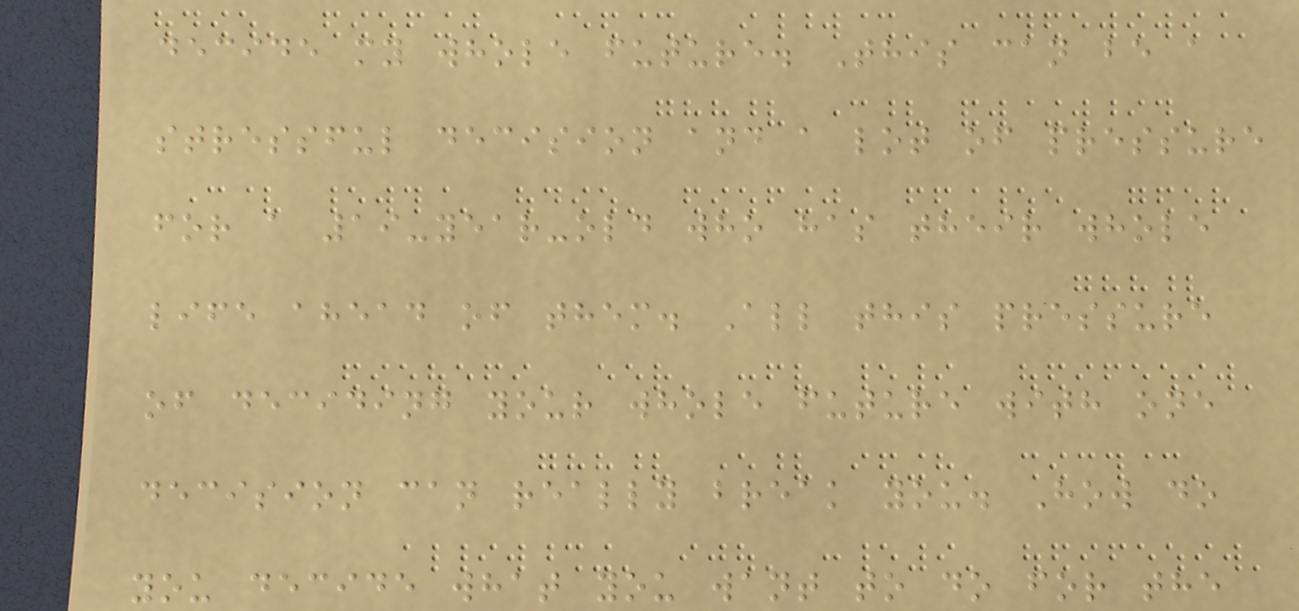decide my whole future. This can be a
stressful decision and a lot of pressure
for a 19-year-old who has their whole
life ahead of them. All this pressure
of deciding your whole future with one
decision can really break you. How do
you decide what you want to do for the
